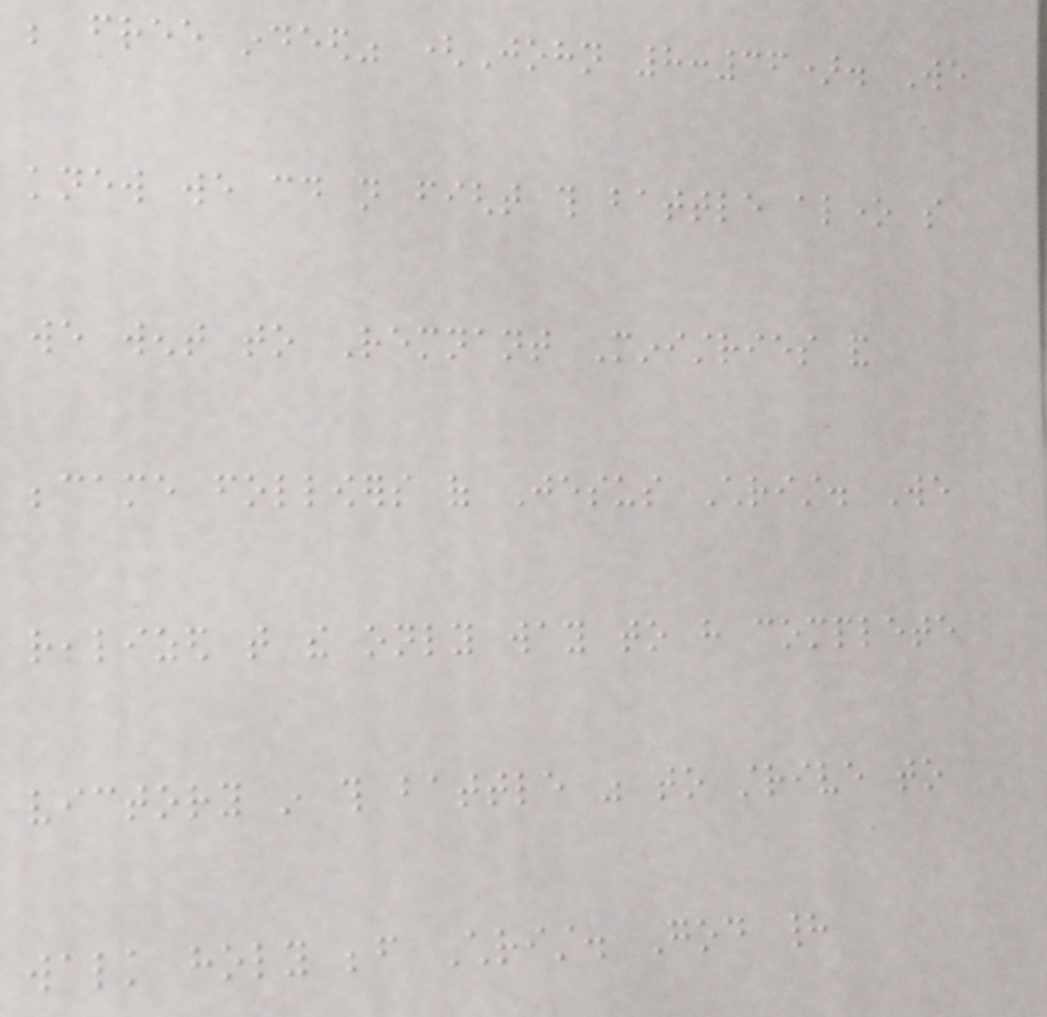be free indeed" (John 8:36). We
knew we could not fight this battle alone so
we went to Remnant Ministries and
became followers of Jesus Christ. We
realized that the only way to have complete
victory in this battle was to strive to
walk holy before Christ. God had
